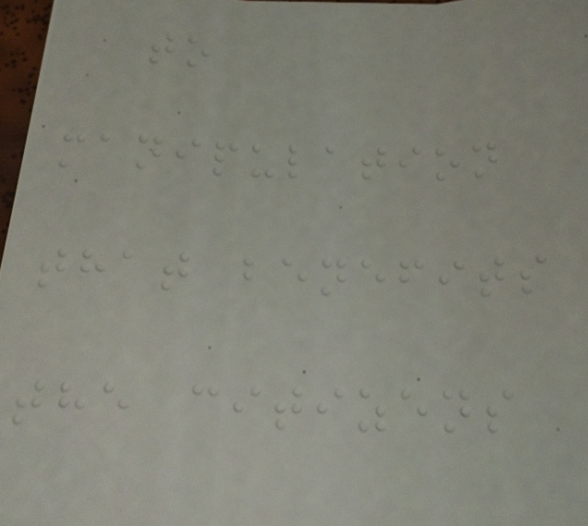to
manipulation
that benefits
the citizens
